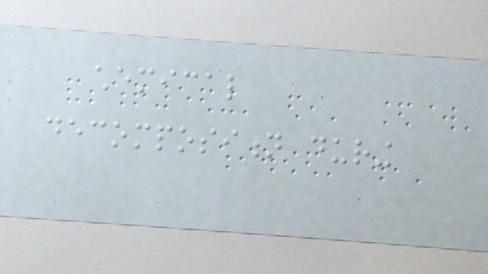chemical
decomposition during
